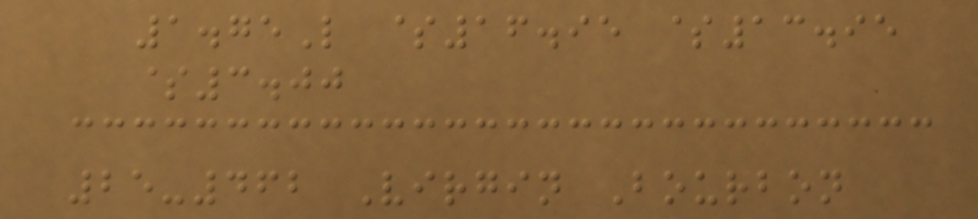1.75L $16.95 $13.95
$3.00
25-462 Virgin Bourbon
